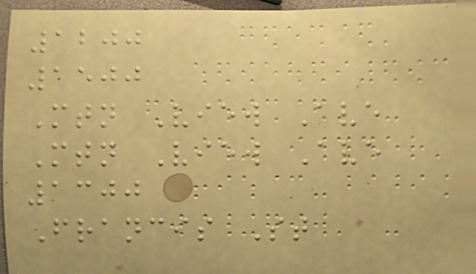1200
1500
Mtn View Ave
Mtn View Ave
1300
Francis St
